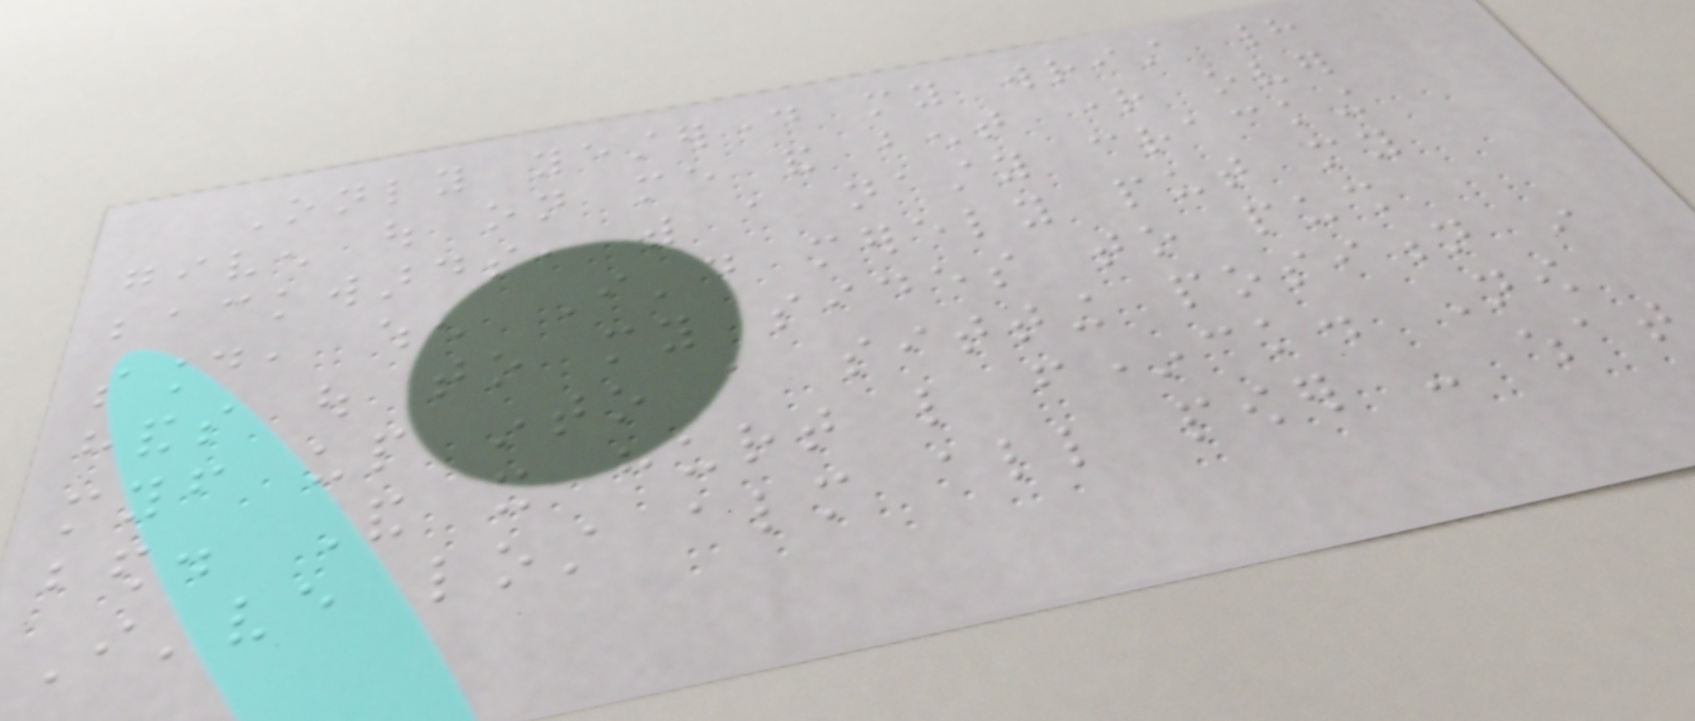Only yesterday my wrist had
given out on me and bent right over
backwards, with a nasty cracking
sound, when I'd merely put my
hands out to my sides to push
myself up into a sitting position in
bed. And it hurt like f*ck. Now
I've lost almost all power - what
